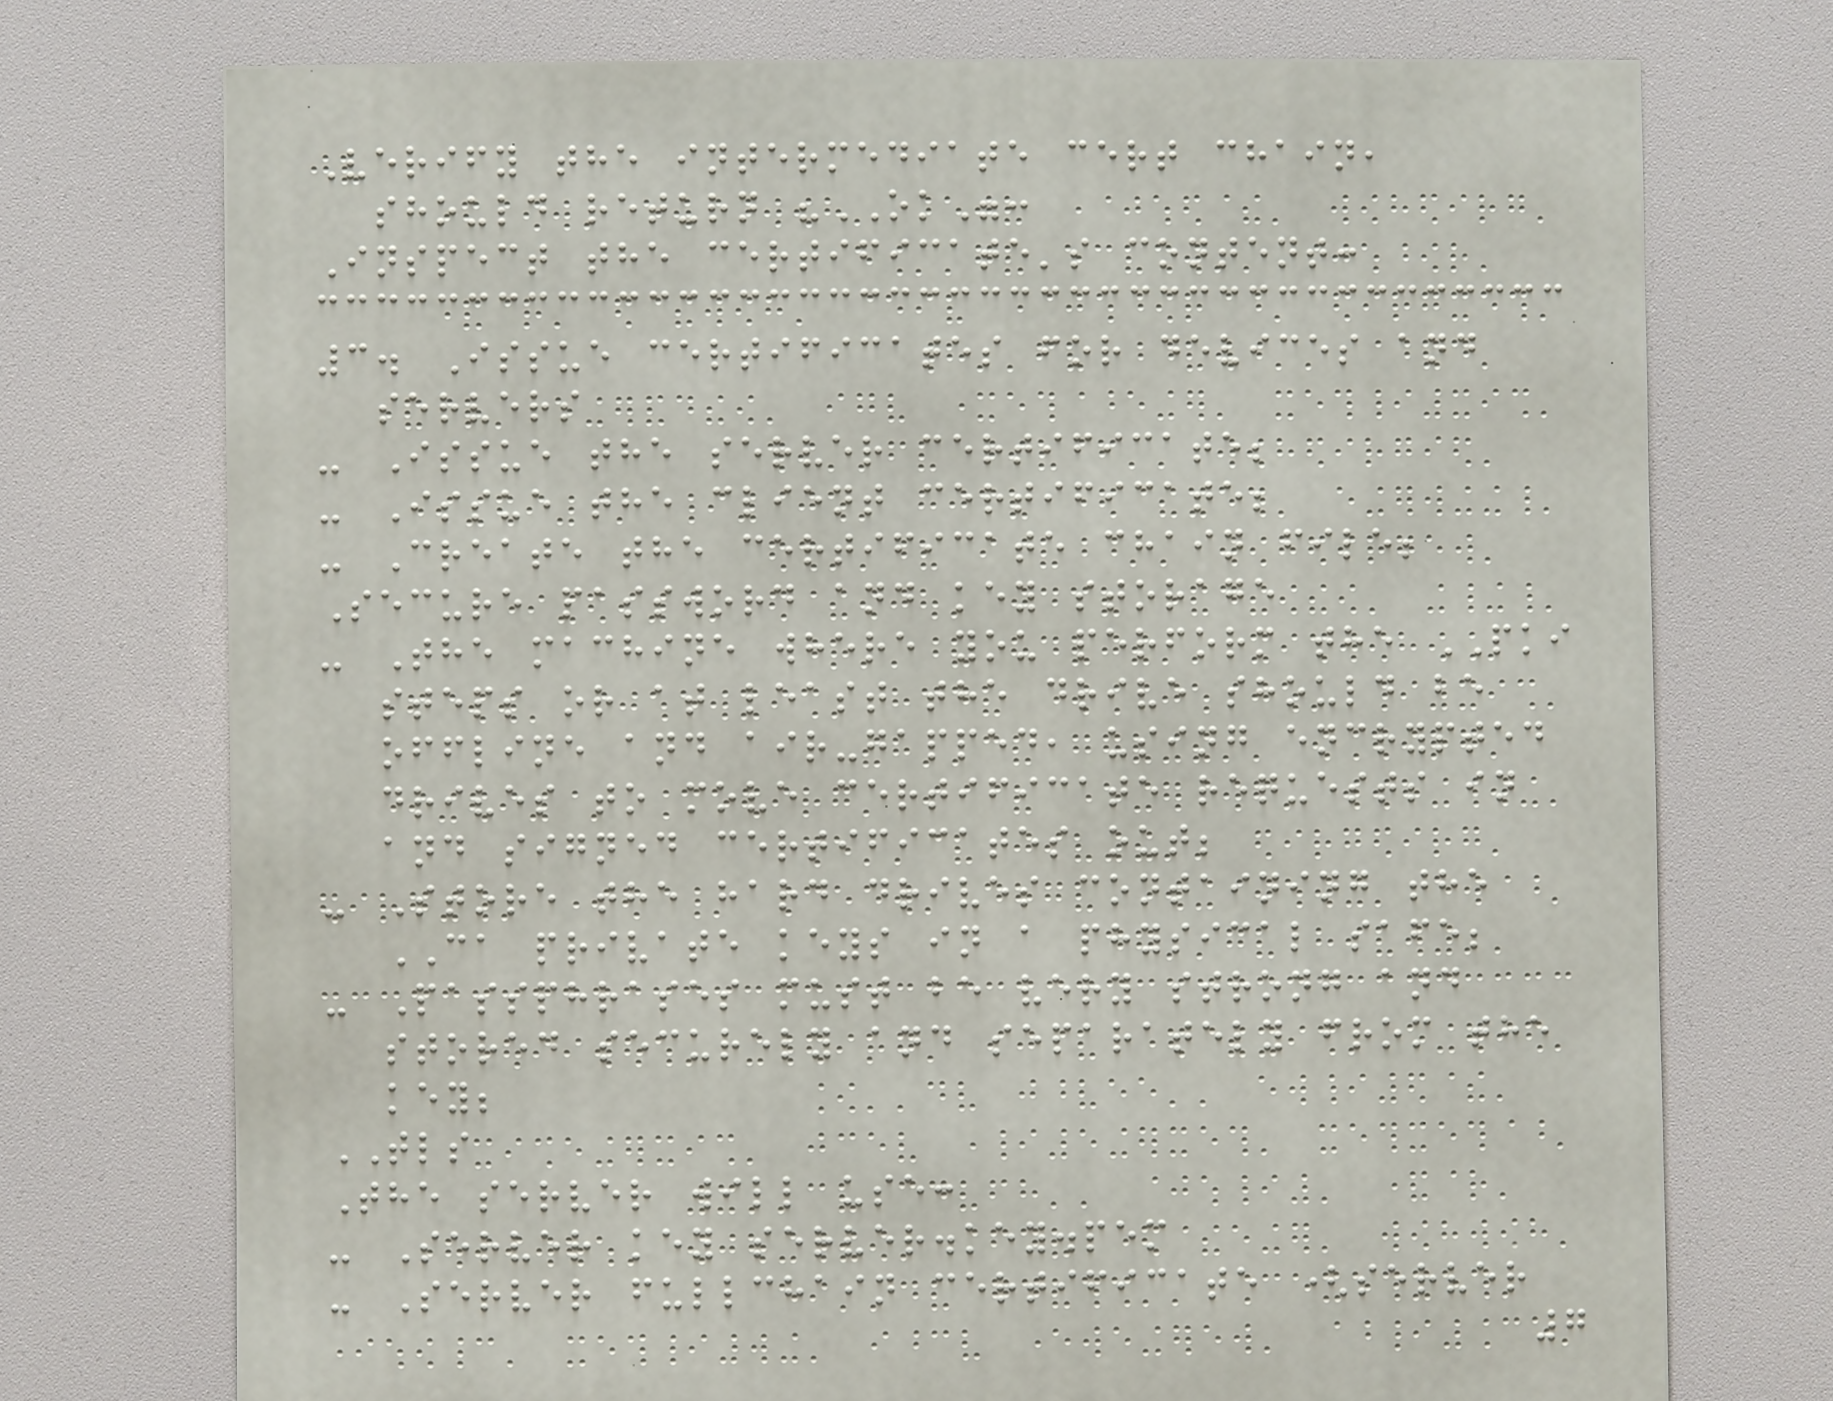Verify the intermediate cert chain,
should return "OK":
Inspect the certificate's content:
3. Issue certificates for devices and
servers
- Issue the server certificate;
- Issue the client certificate;
- Create the certificate chain file;
Secure password and key storage
- The machine where you perform the PKI
steps or at least the drive should be
offline and air-gapped, using encrypted
drives to move certificate requests in
and signed certificates out;
- Store the hard drives containing the
CA private keys in a physical safe;
- Passphrases must be very strong and
stored securely and separately from the
key;
TLS
The server will use:
- Server key server.key.pem
- Server fullchain certificate (server
7
